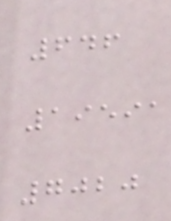646
19591
7020
